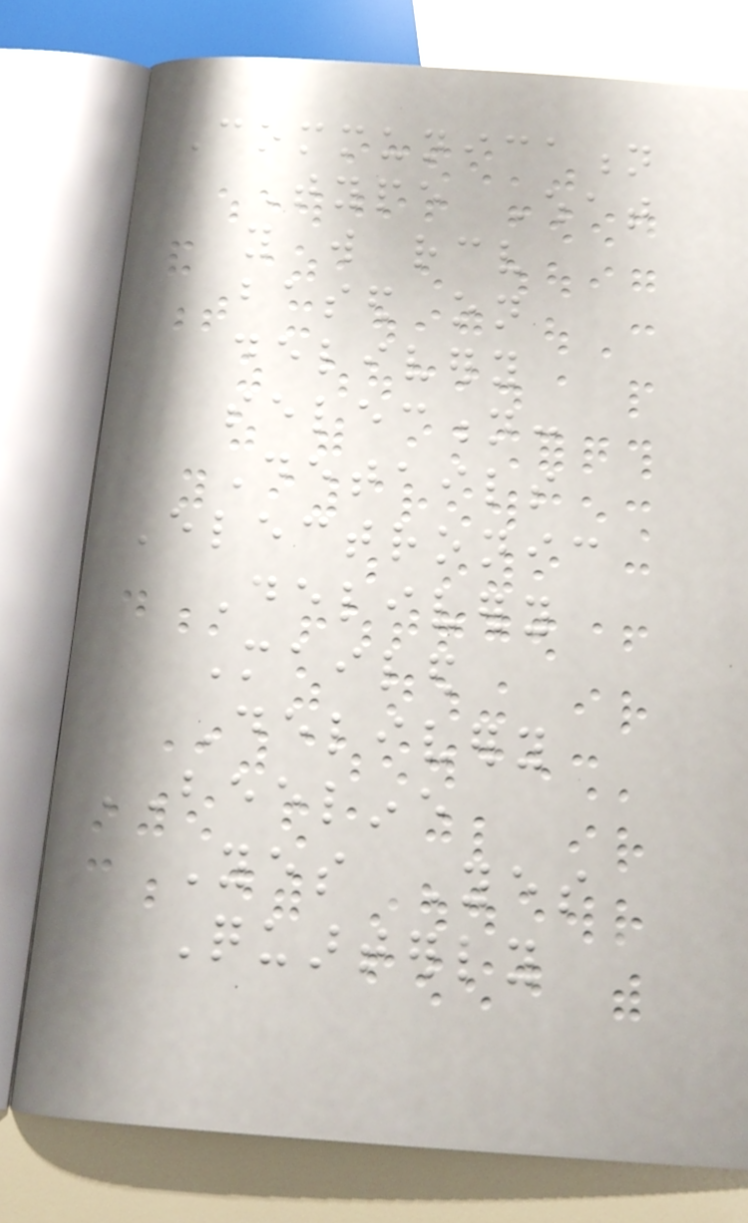Communication
Type What
you will receive
based on
delivery
selection:
Details
Electronic
Delivery
Mailed
Delivery
BEELINE
Yes Yes
Quarterly
